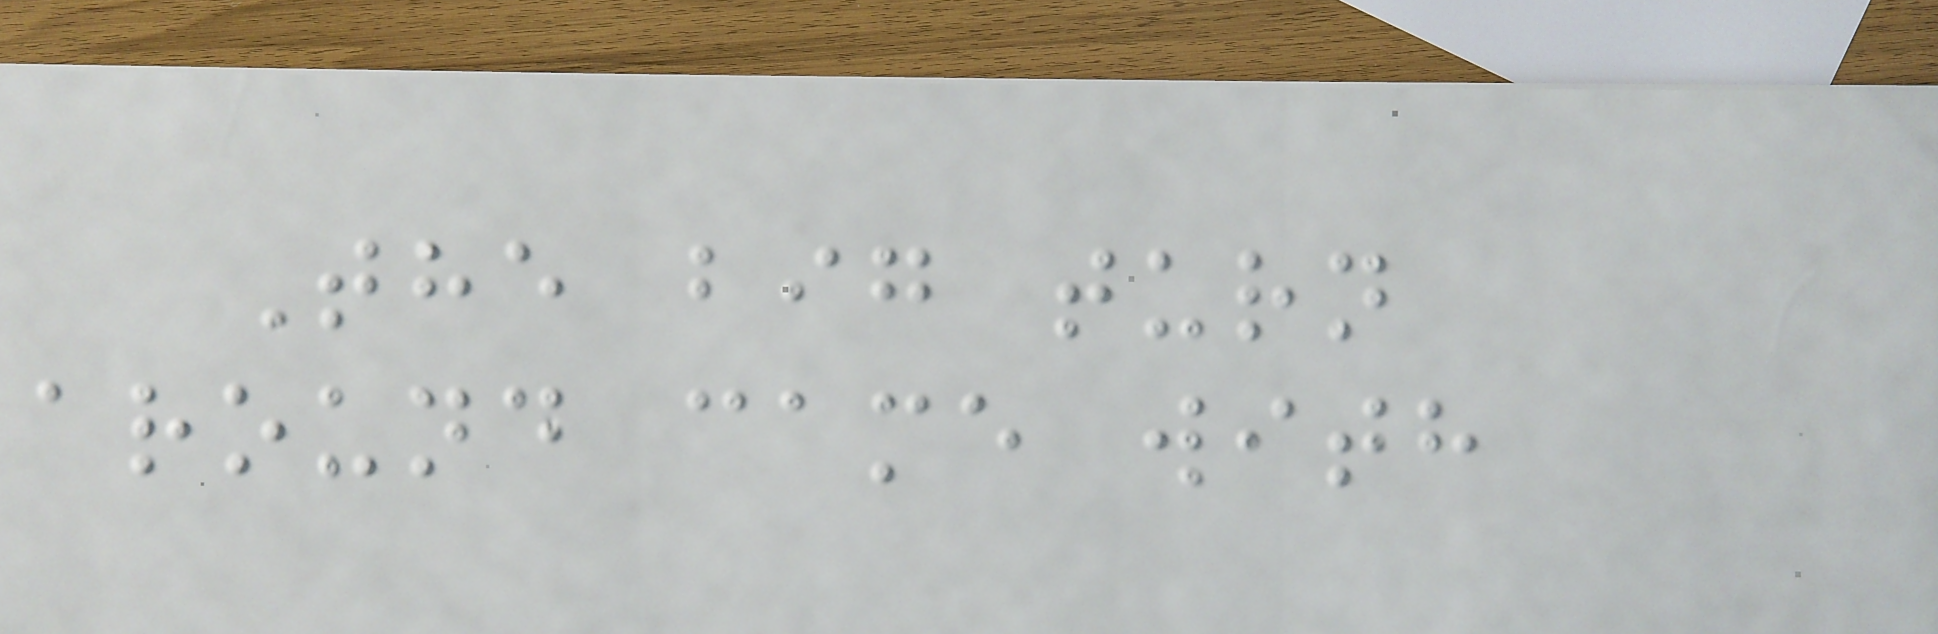The big turn
around came with
